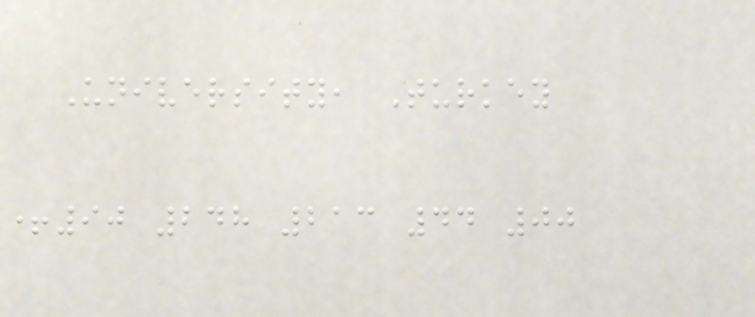University, Turkey
+90 248 213 44 00
